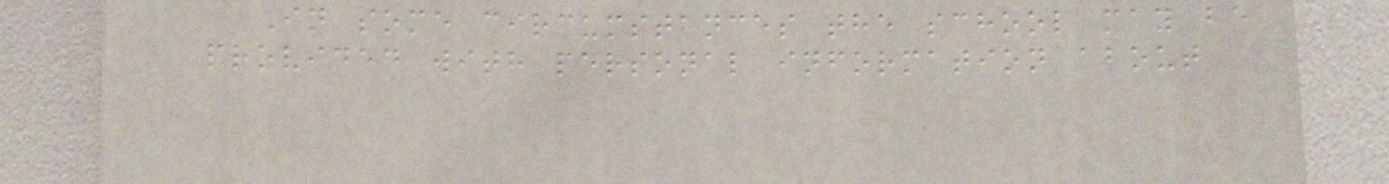In some circumstances the school may be
provided with personal information about
